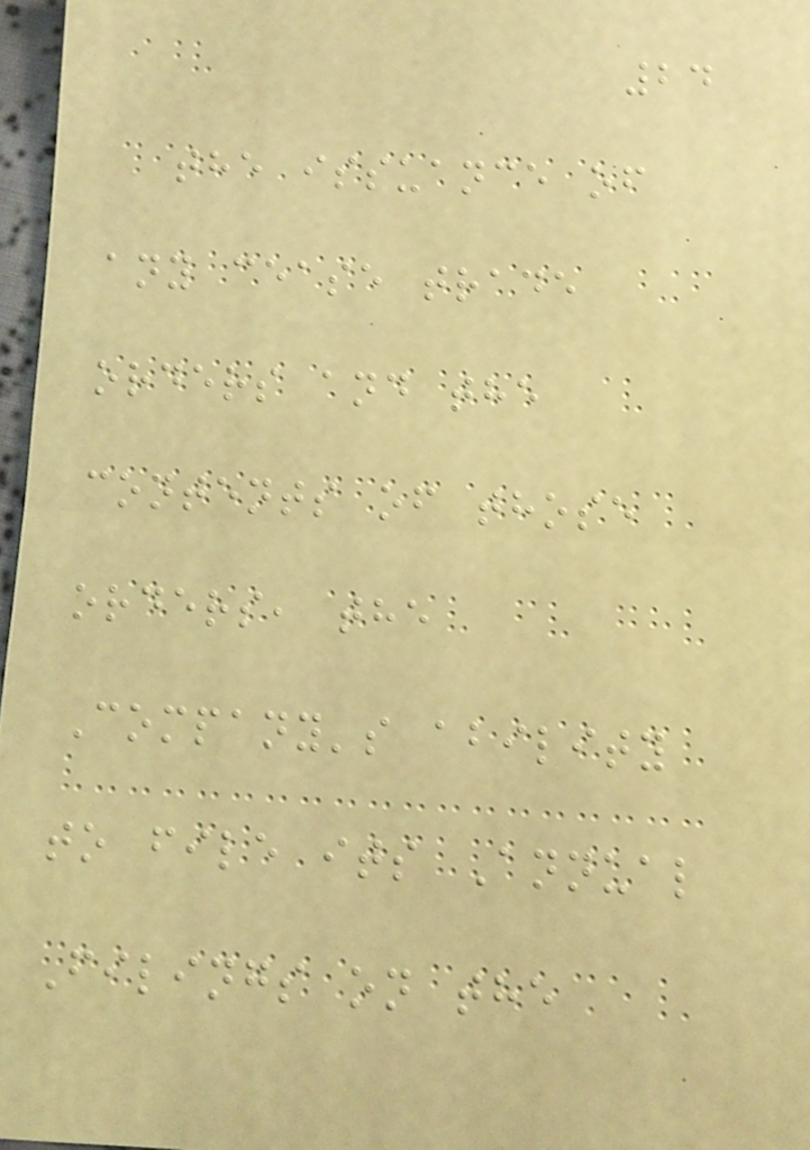24
the issuance of
any cease trade
orders and the
contents of those
orders, the
Company's ability
to file its Annual
Filings on the
